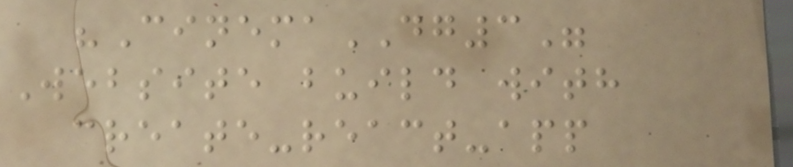"CinemaDG3"
Website build with
create-react-app
